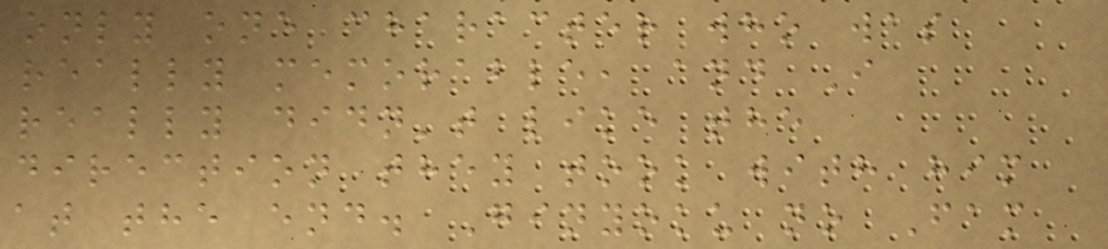only one character who was
really memorable, and I
really didn't like the
direction they took with him
at the end. Ginyoku no Fam
